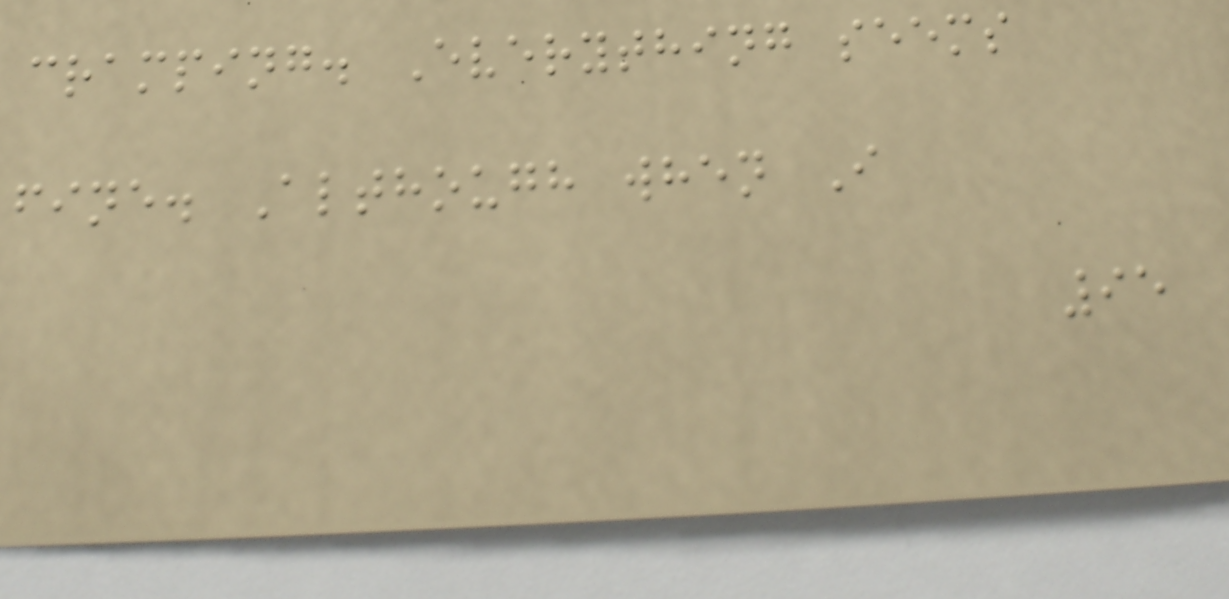cramping. Everything seems
fine. Although when I
95
